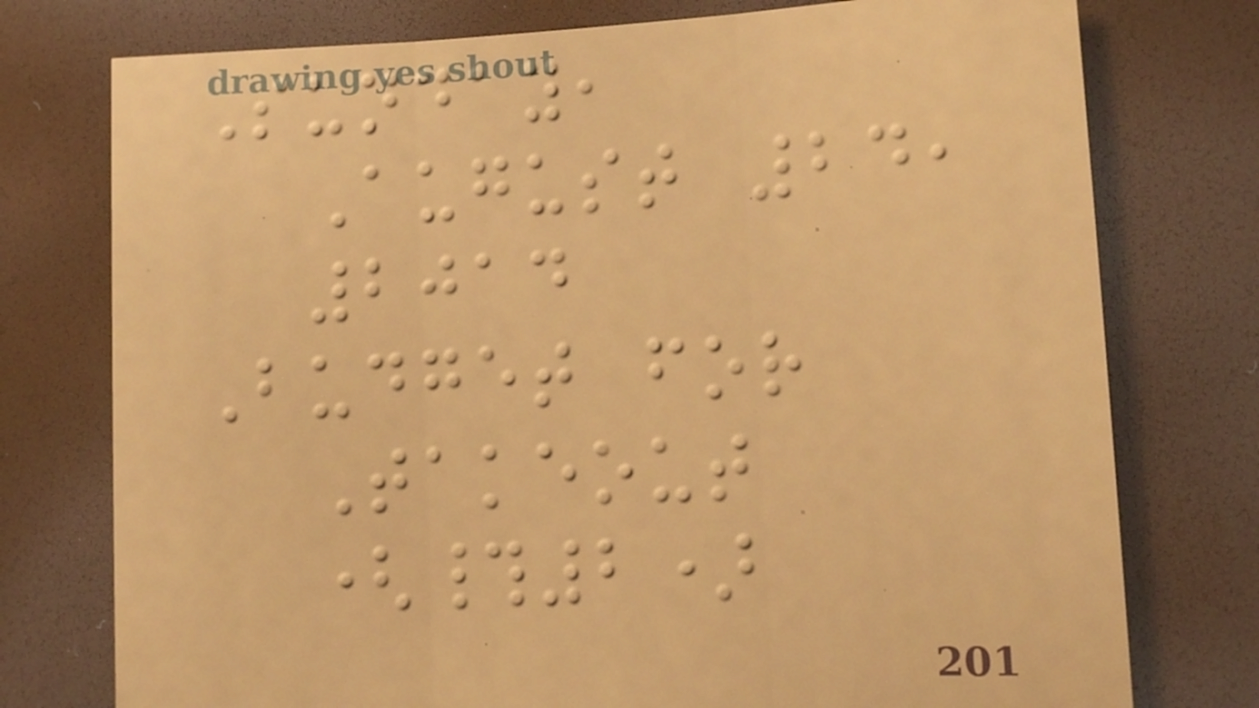Sunday,
August 24,
2014
Budget for
Takeout
(#2)
